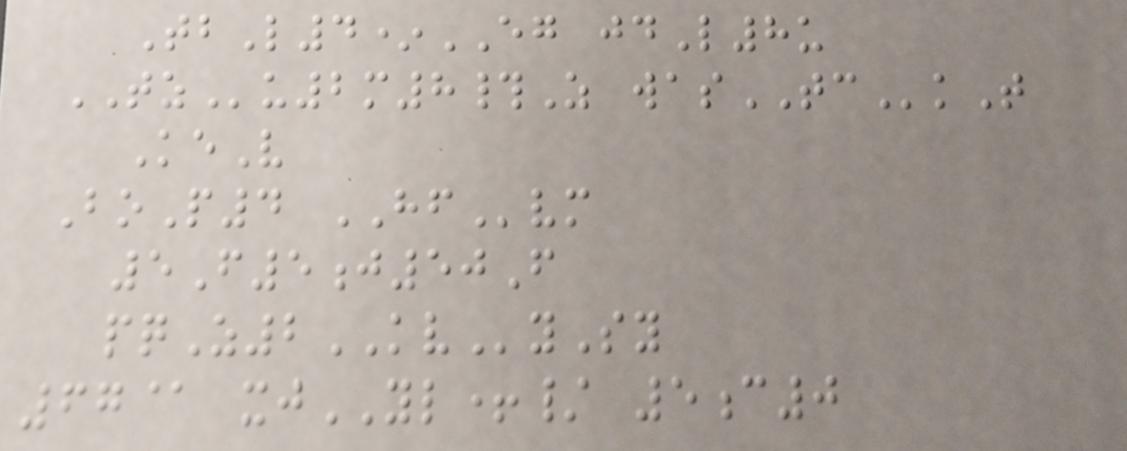TbL4*EG jdL8u
TZu2m8#Z wasTCkT
KeV
BoP4 HFvm
5F5j50F
pqZ2KVySy
67@ xjYL+/ 5c0
